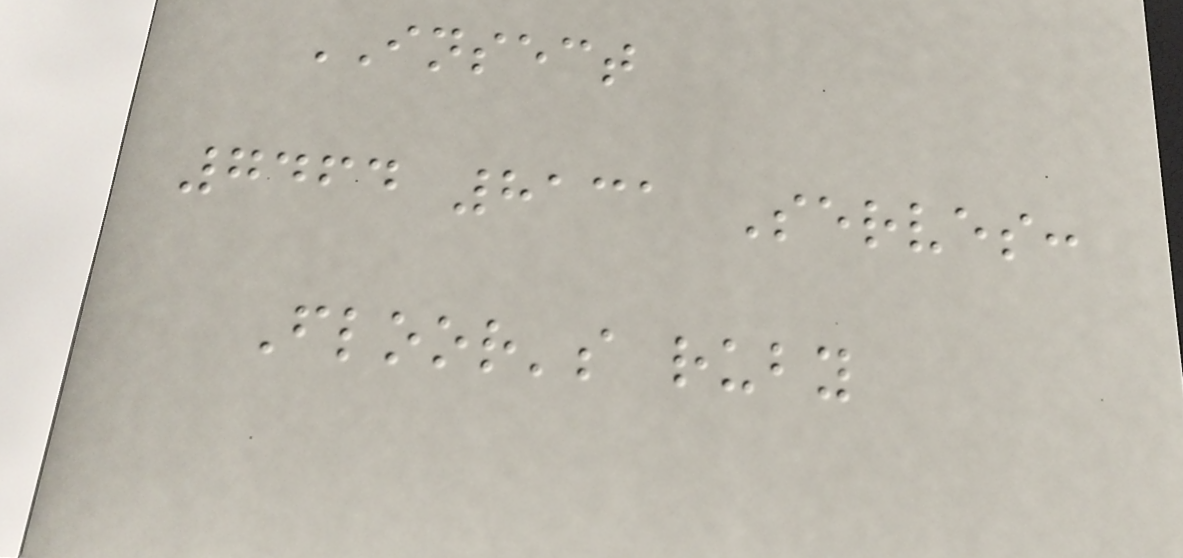INSECT
7464 8131 Serves:
Floor's ruby
